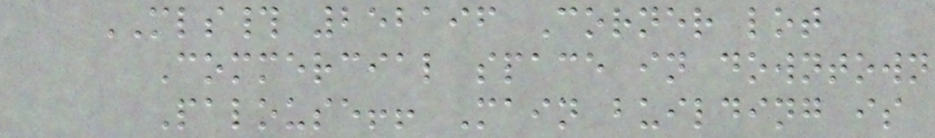MLS# 252196 Corner lot
Commercial space in downtown
Palouse!! Main building is
